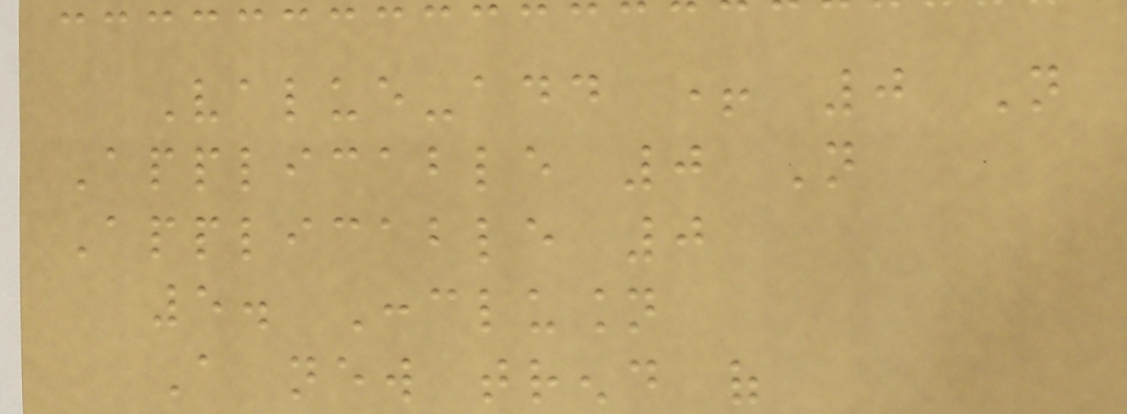Value-add + 0 Not
Applicable 0 Not
Applicable 0
5. Conclusion
A new trend of
